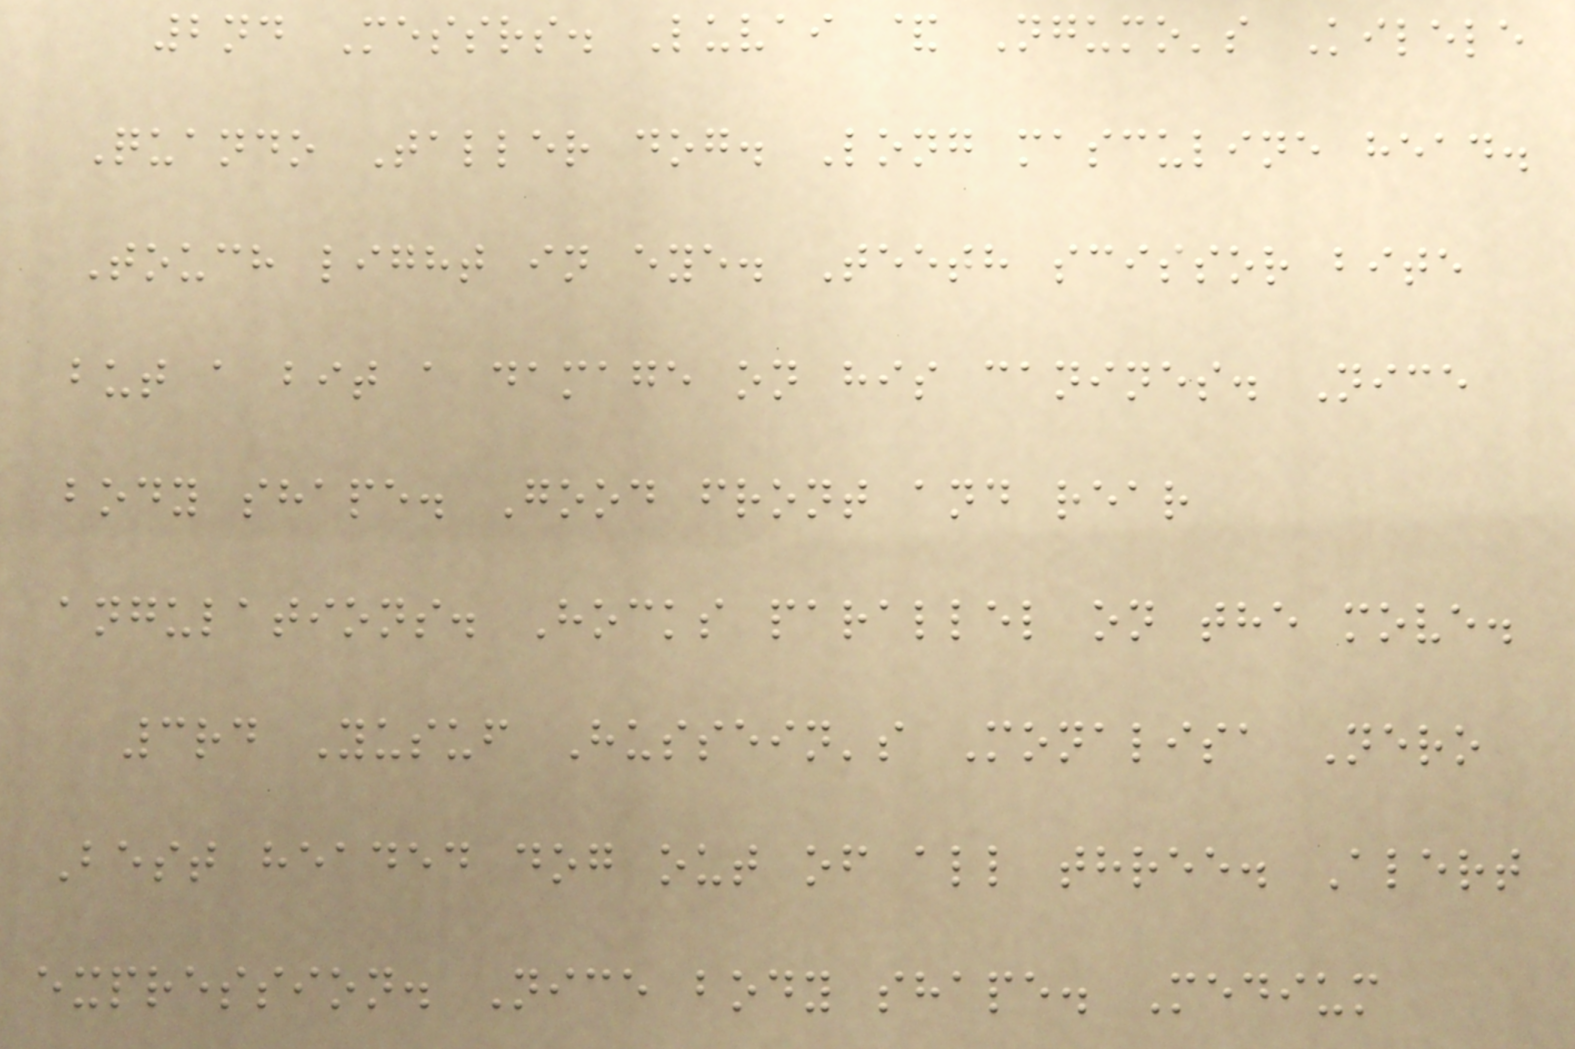2nd Messrs. Luvai & Ngumo's Kilele
Quando Taller dog. Long masculine head.
Touch light in eye. Teeth scissor bite
but a bit a damage on his canines. Nice
body shape. Good front and rear
angulations. Hocks parallel on the move.
3rd Yusuf Hussein's Monalisa Nero
Best headed dog out of all three. Alert
expression. Nice body shape. Medium
